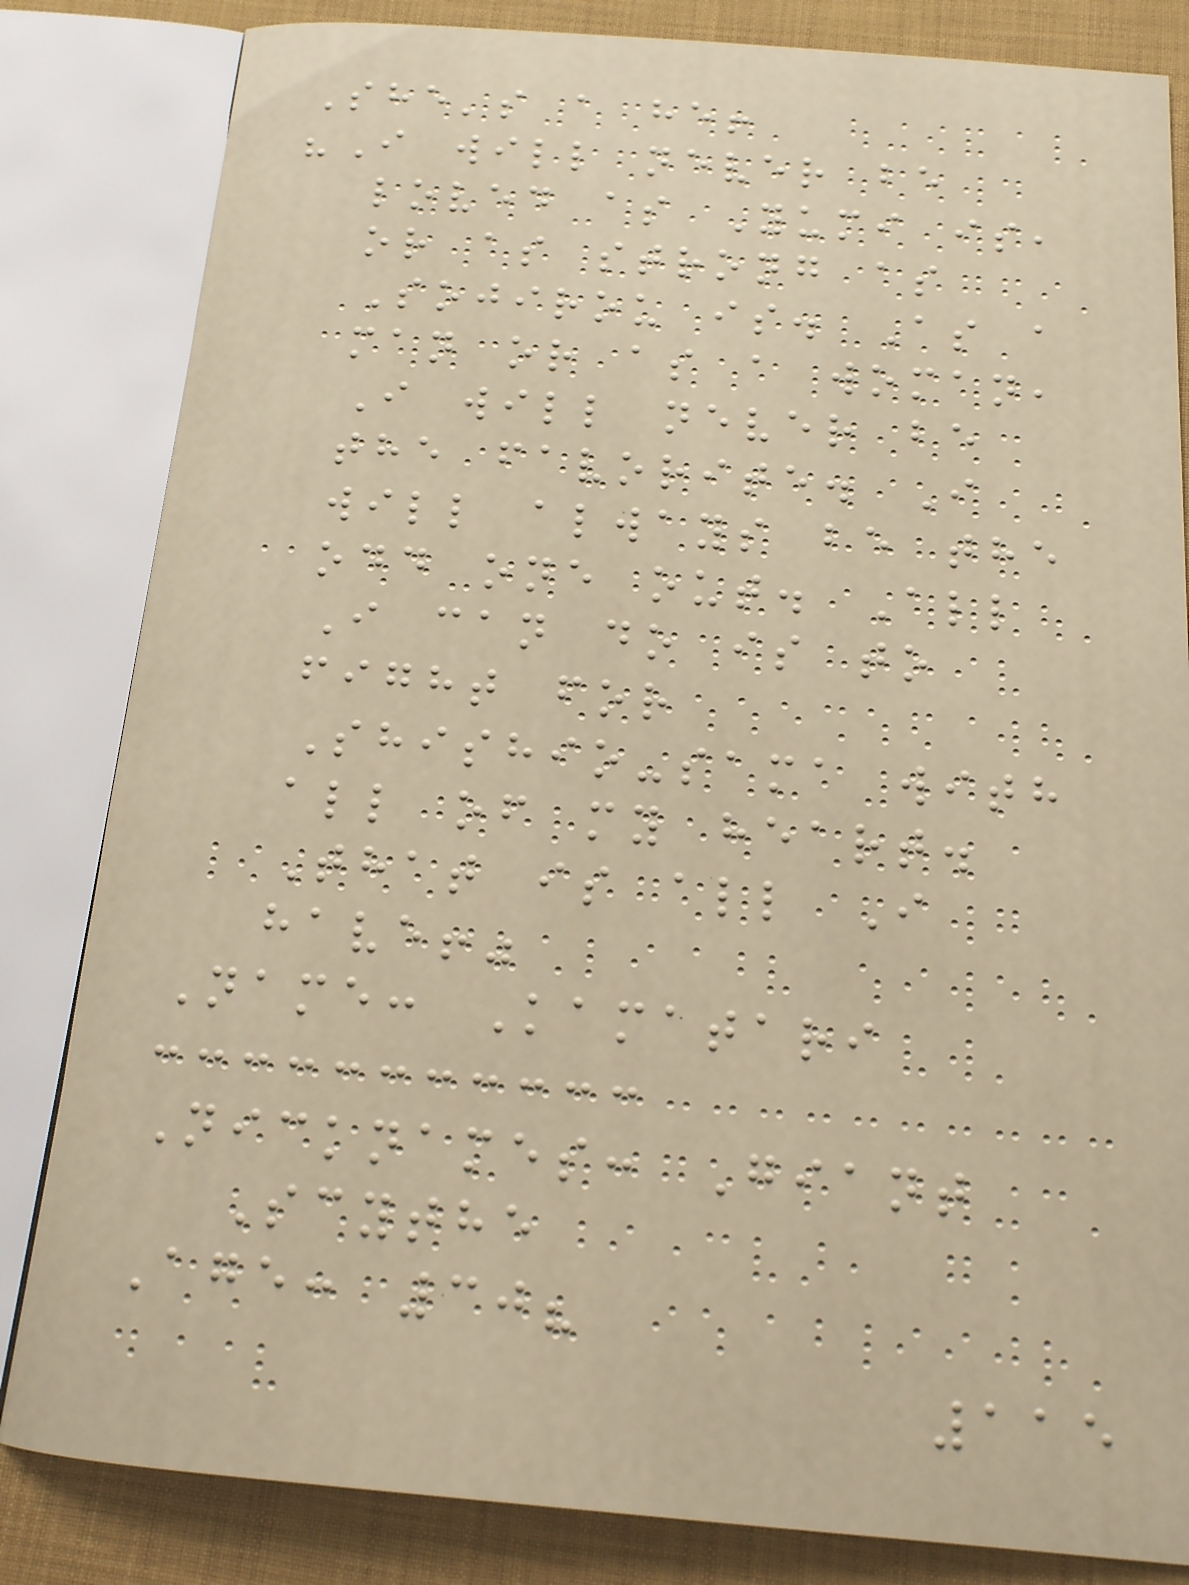She's a he!
"I will never be
loved as Yumi is,
or as strong as
Sojirou is. As a
man or as a woman,
I will never be
the favorite. I
will always be the
odd one out. All
I can do is to
fight for
Shishio-sama with
all of my heart.
That is all I
have!"
Name: Kamatari
Nicknames: Giant
Scythe
Age: 30?
115
